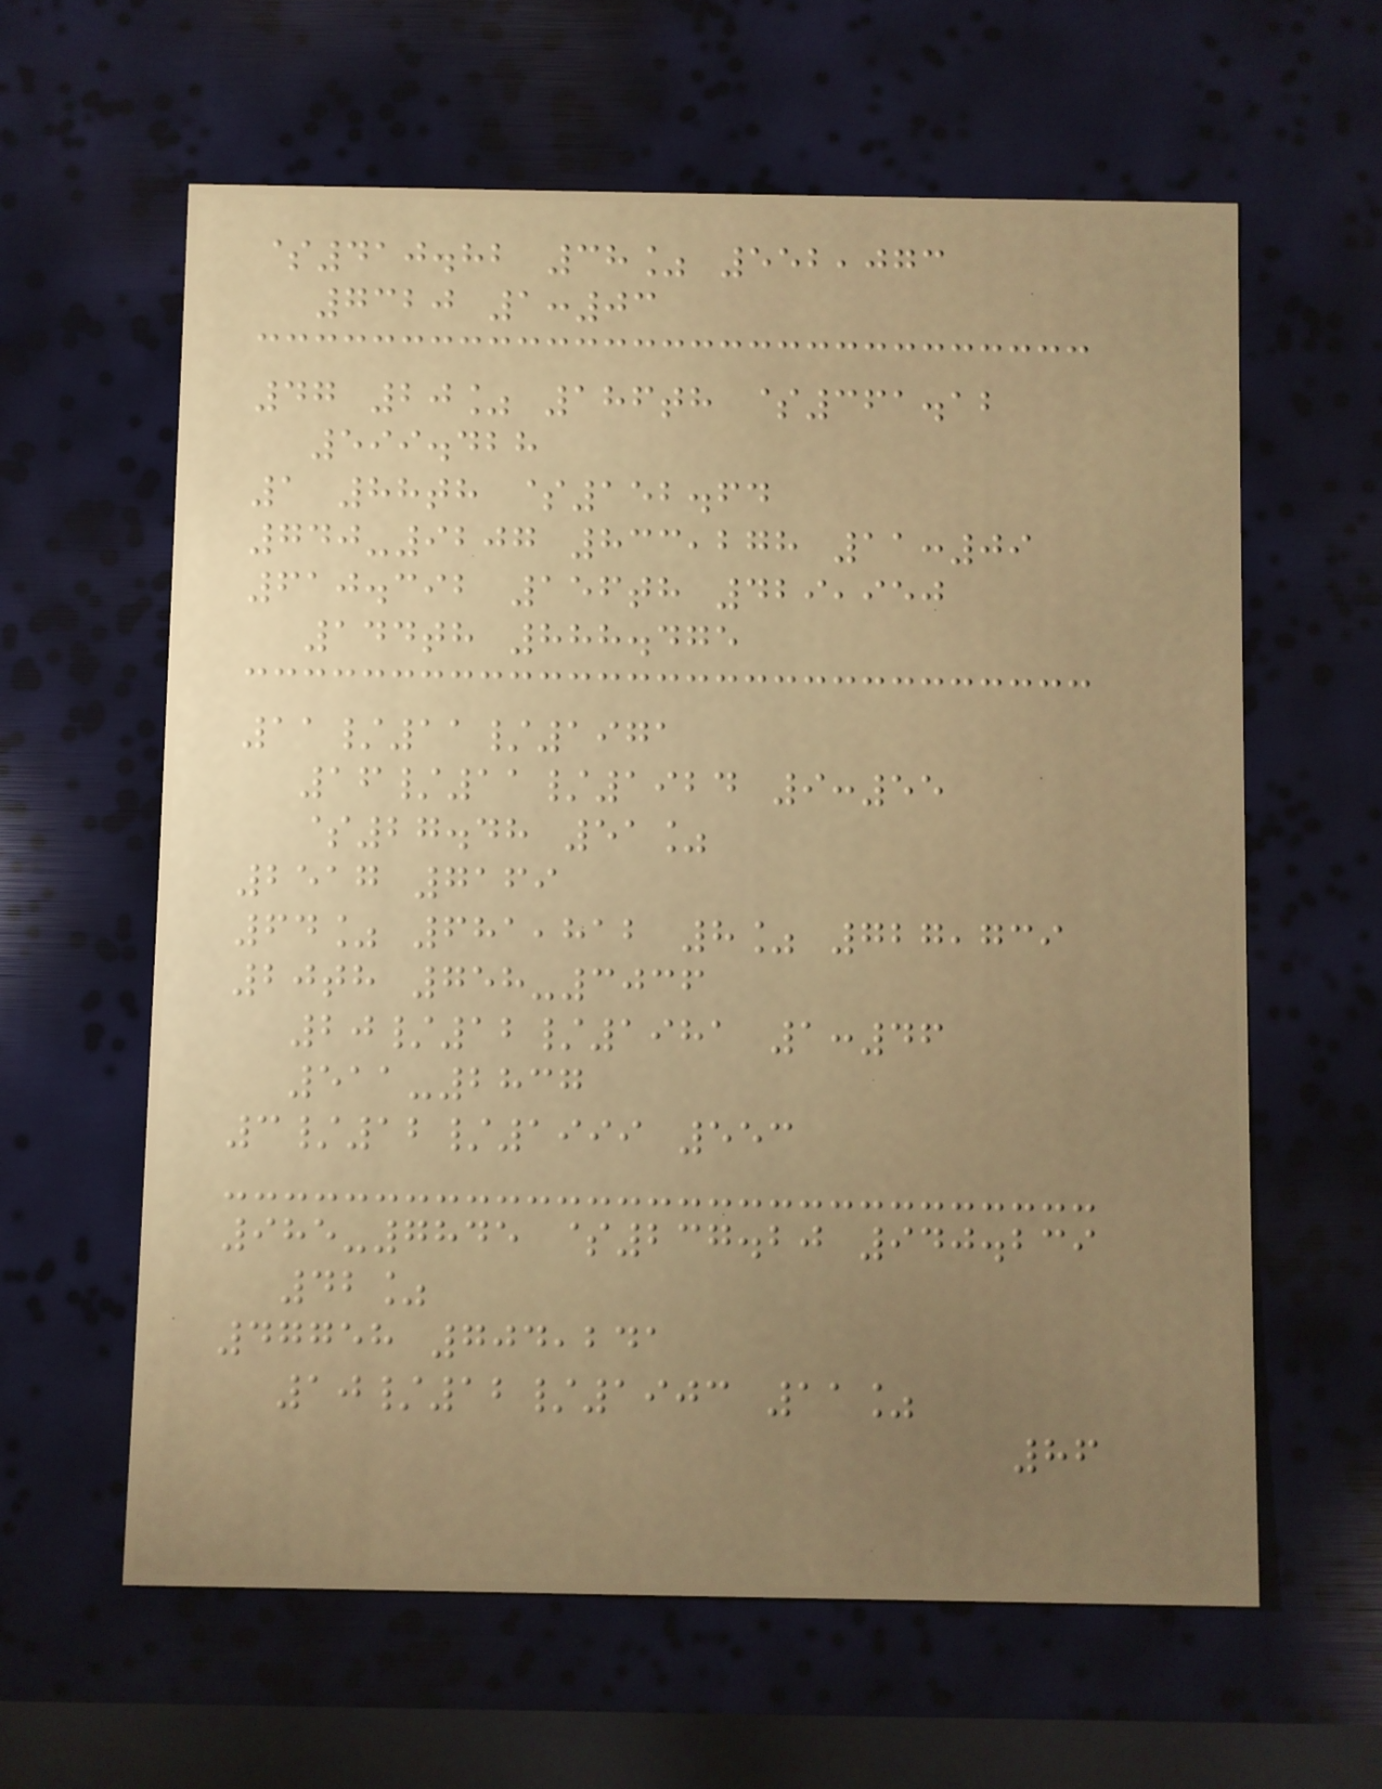$410.82 38% 552,073
7320 1:03
47 20% 186th $361.12
599.428
1 88th $152.64
740-9207 833,278 11:09
610.392 156th 429,950
144th 888.475
11/11/1971
16/11/1924 9:55
$27.48 51%
2517 7169
64% 681,812 8% 727,739
20th 758-3036
20/12/1981 1:46
511-2837
3/12/1999 553
985-7845 $237.20 940.239
42%
47758 704,241
10/12/1903 11%
86
